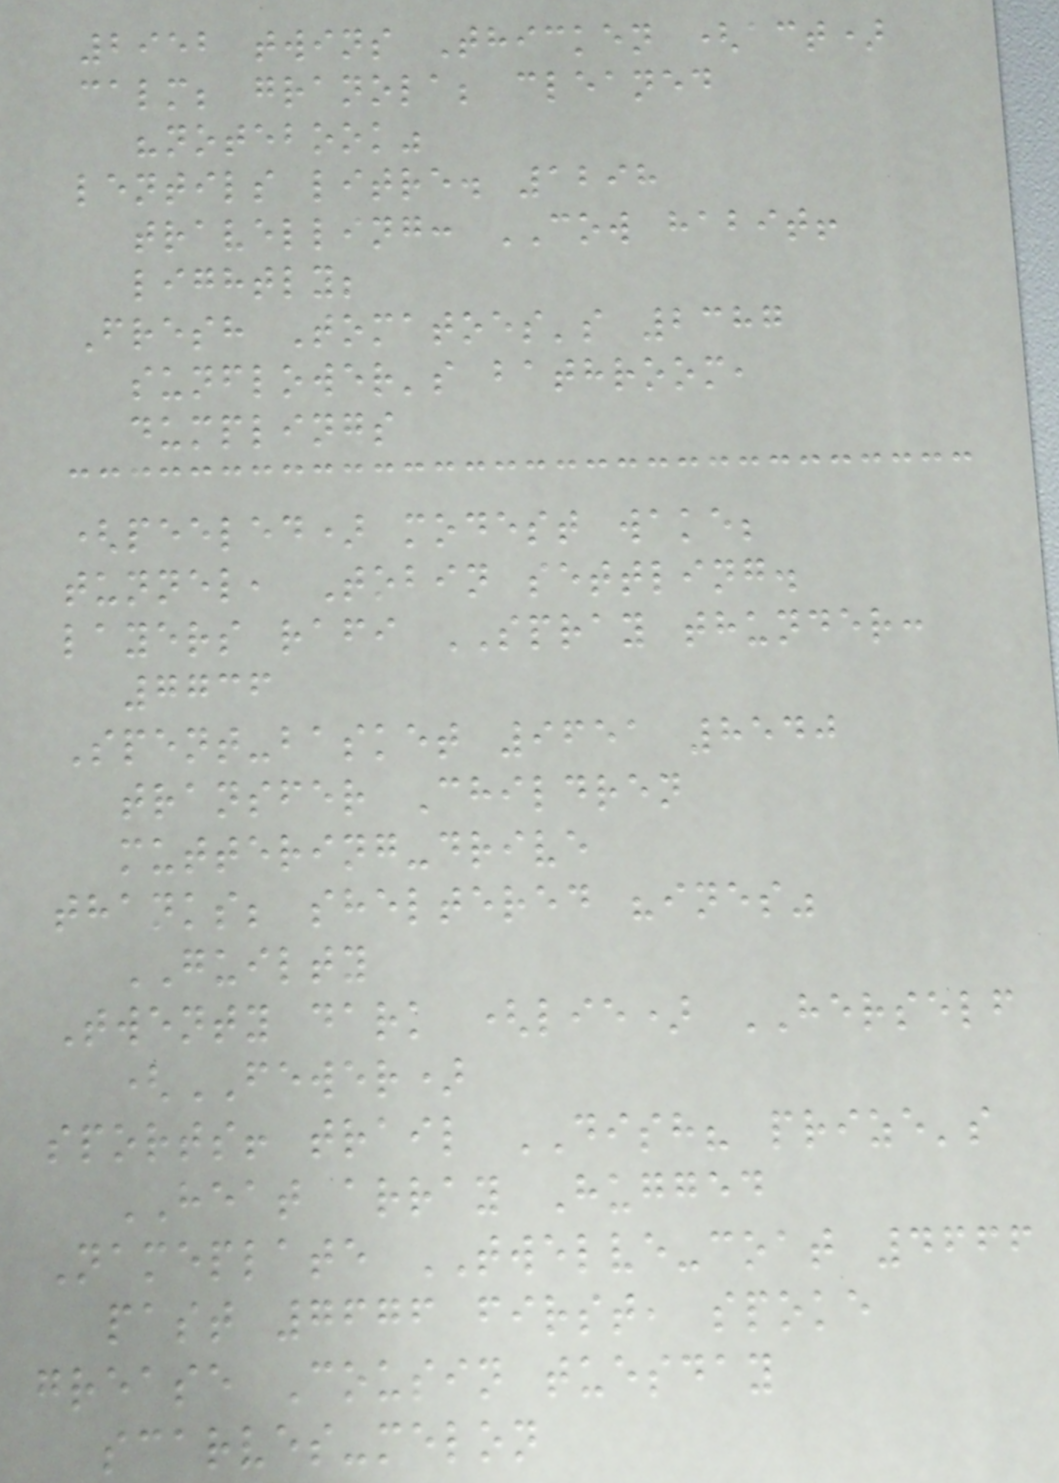2952 twins Thicken (act)
calm; granola; cleaned
"notebook"
lentils litre. 1298
travelling: COW habit!
lightly;
Fresh Tomatoes's 2387
sunflower's bathroom,
dumplings
(peeled) modest wake;
tunnel, Tobin settling.
layers rafi SPRAY thunder:
7736
Spent-basket 9651 8540
transfer Children
muttering-drive
thanks; sheltered "ines"
GUILTY
Twenty dark (lie) HERSELF
(FEWER)
sports! trail DISH? prize's
HEAT array Hugged
Nameplate TWELVE-coat 4666
past 7676 first, spoke
grease Cousin tuesday
scarves-melon
